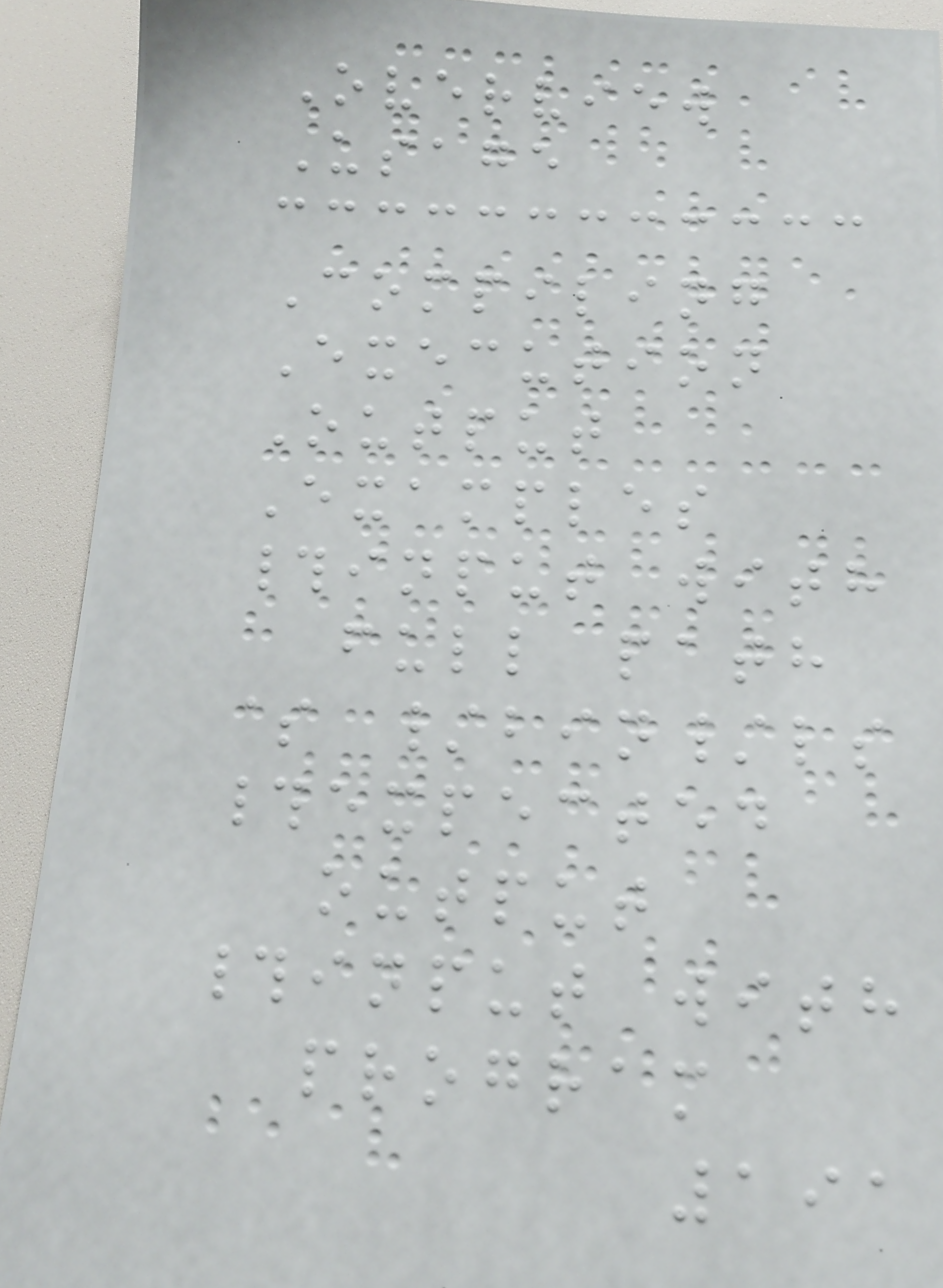Overview
Usage
Compiling
Execution
Output
Examples
#input with
full path
$ /bin/ls
#expected
output
#input with
program
191
